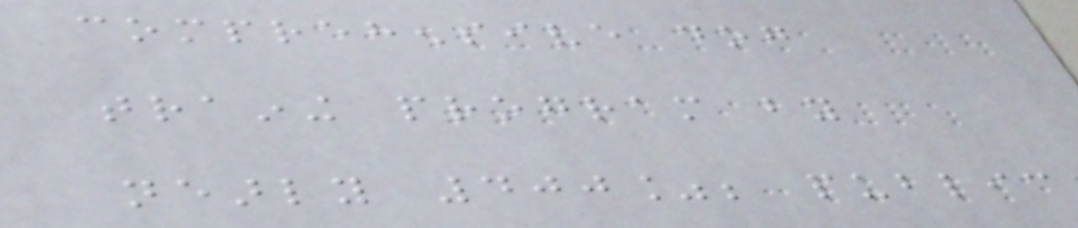comprehensive dog
training program by
nearly 400%; public
